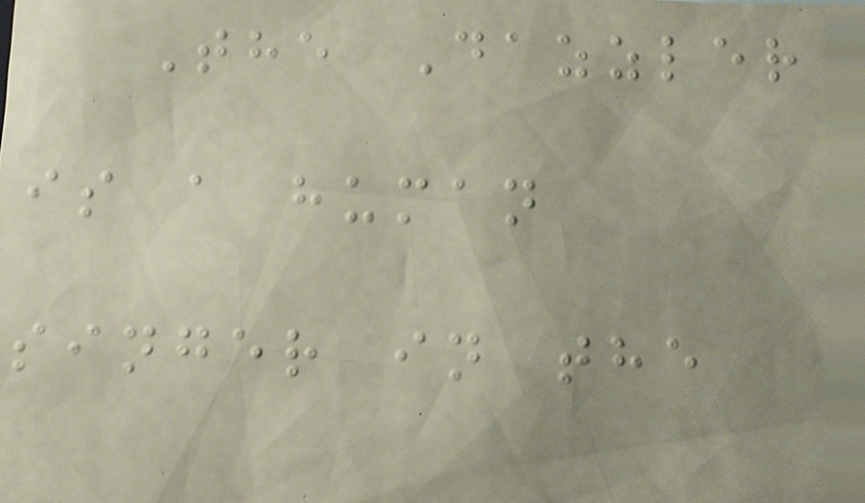The Dazzler
is a human
singer in the
